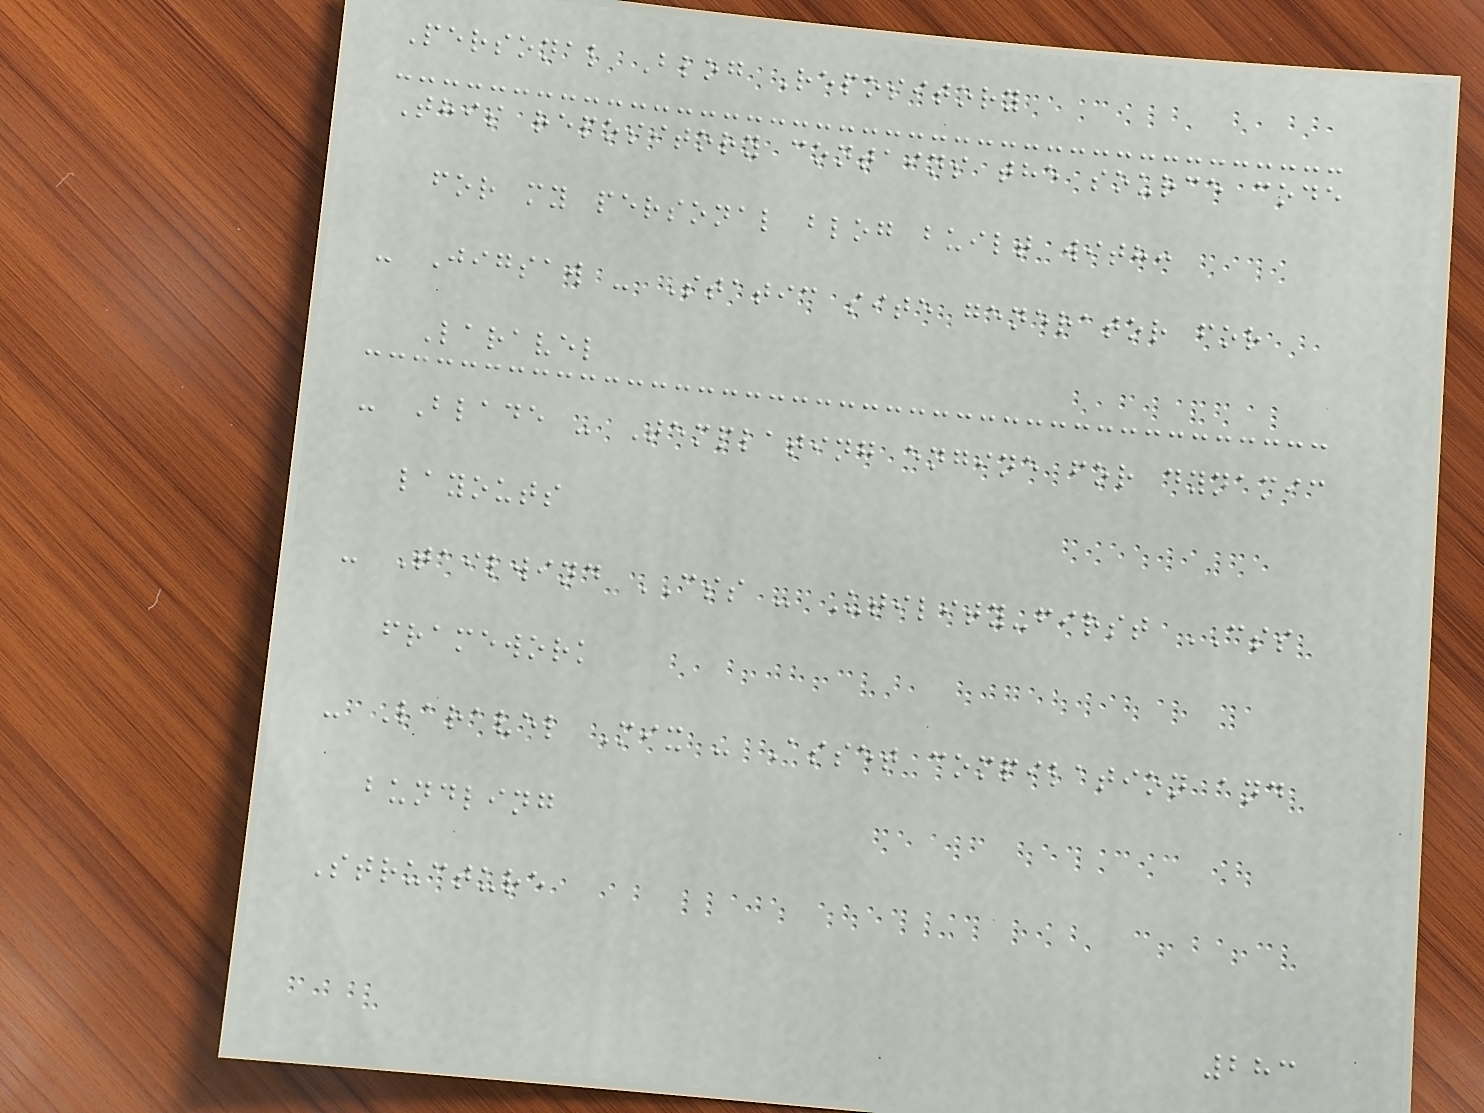Personal Blog Repository
This repository contains the source code
for my personal blog built with:
- Jigsaw - Static site generator for
Laravel
- Blade - Templating engine for dynamic
layouts
- Tailwind CSS - Utility-first CSS
framework
- Laravel Mix - Asset compilation and
bundling
Structure
283
